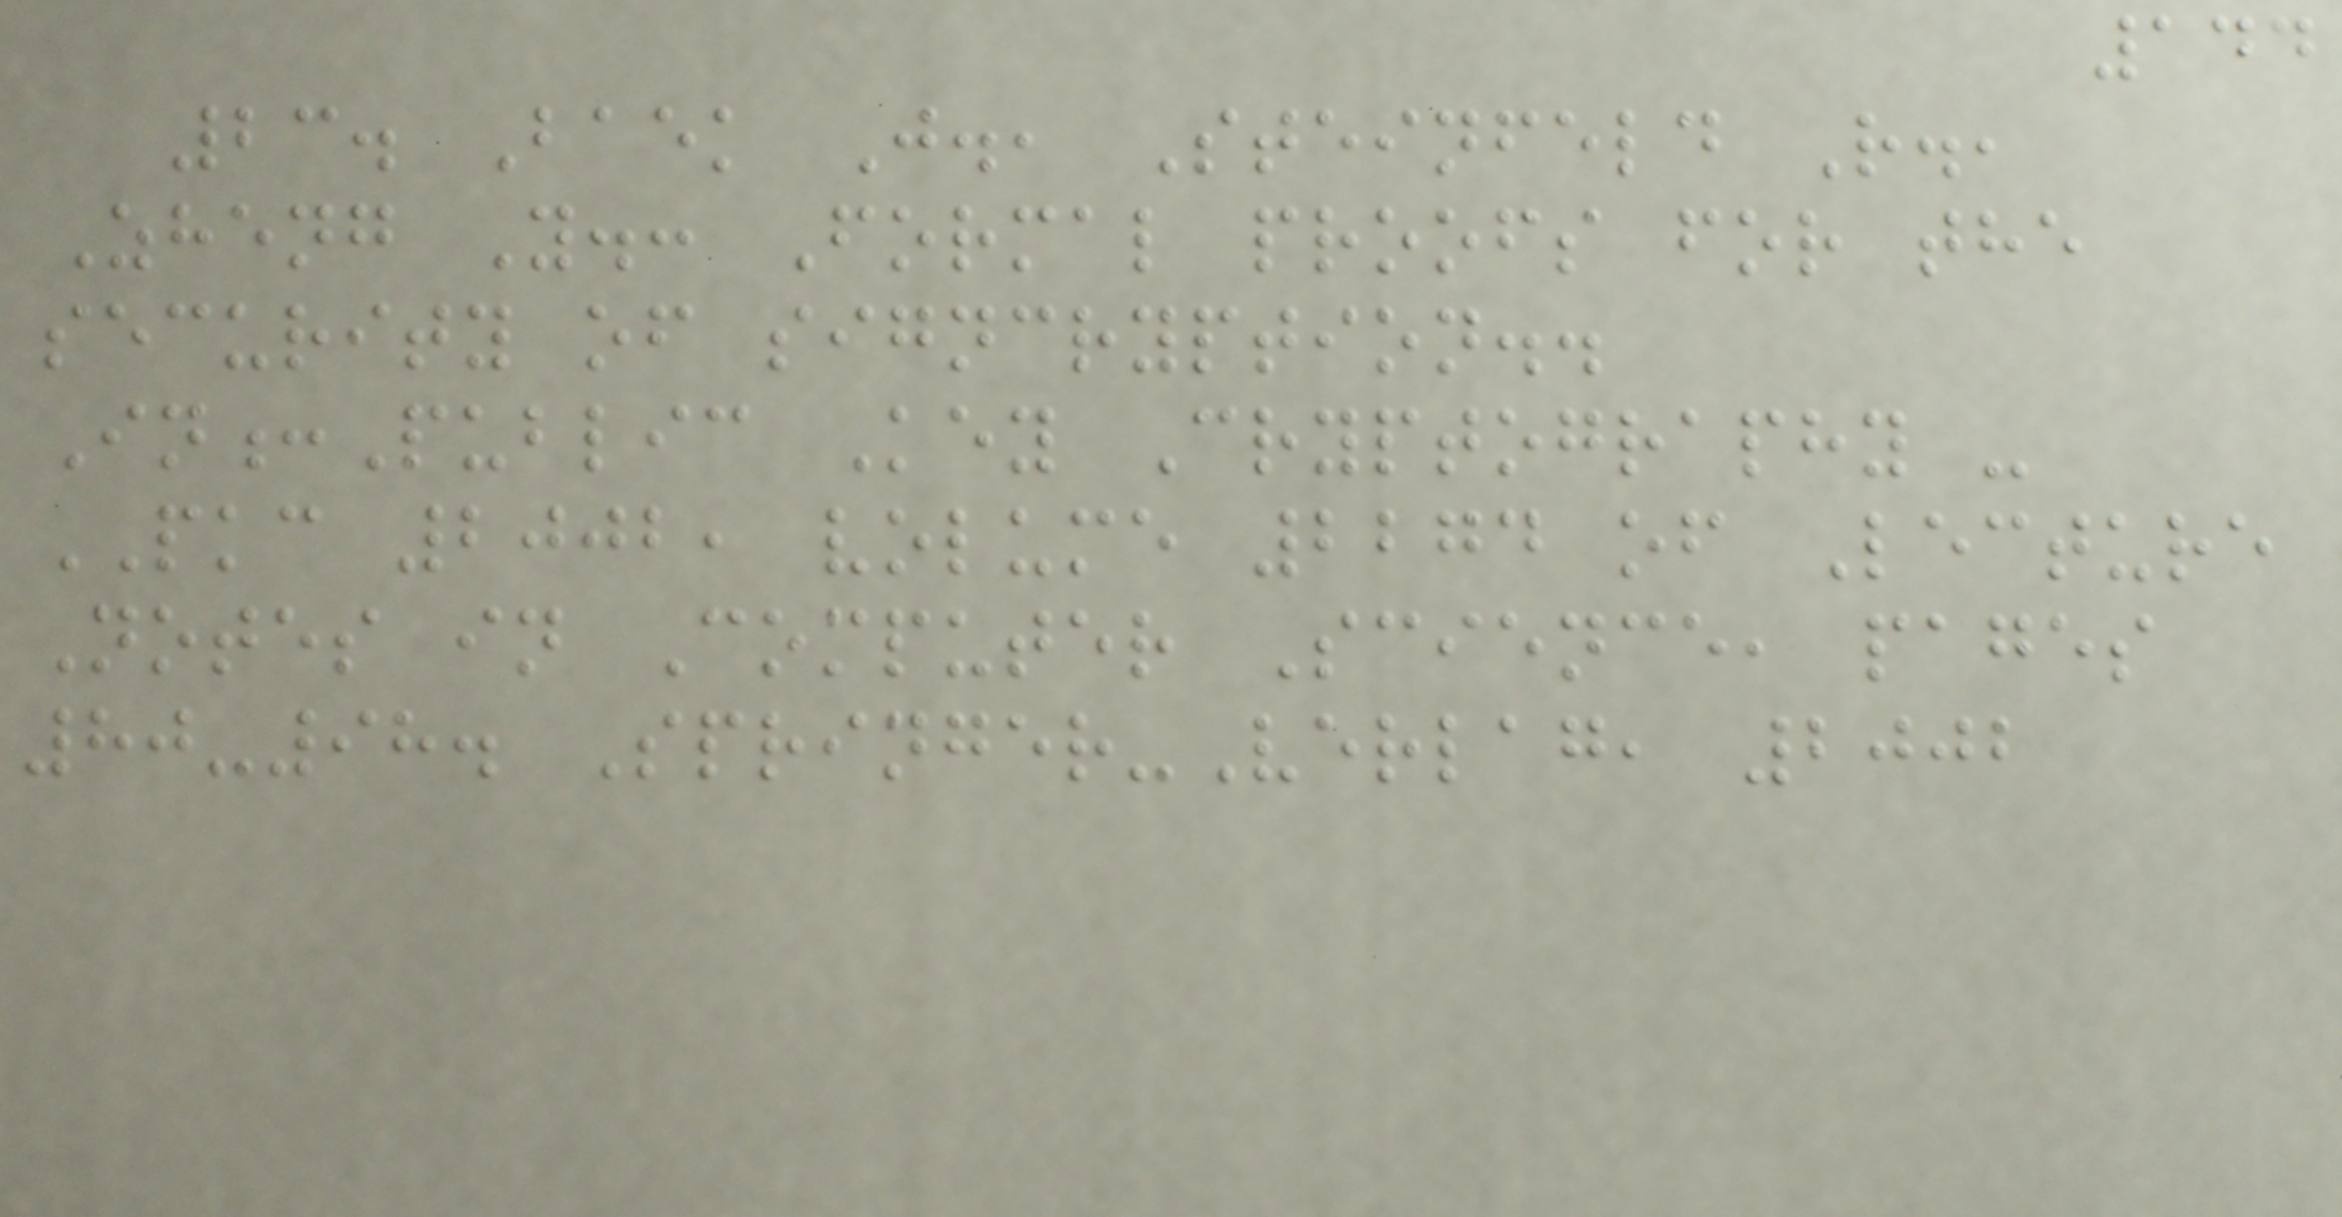144
23. Baek J., Steinfeld R.,
Zheng Y.: Formal proofs for the
security of signcryption..
In:Public Key Cryptography -
PKC 2002, volume 2274 of Lecture
Notes in Computer Science, pages
80-98. Springer-Verlag, 2002
